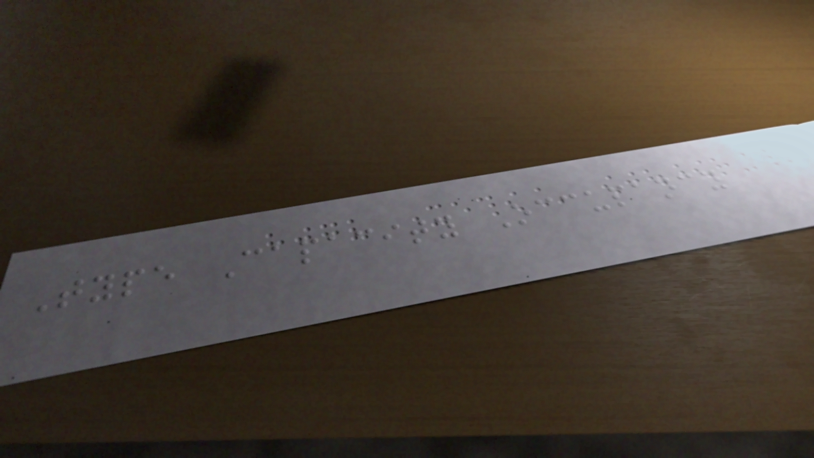Type Capacity Occupancy
